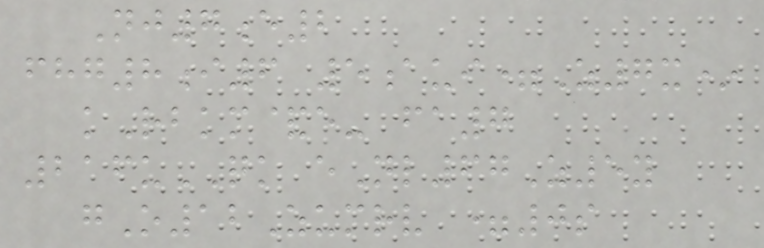Nj7e2
fhg8i6 5aui=Z7x*
kRbkm&e- fa7
216uQK eNl67Z5y
gO12Zumrv =0s
